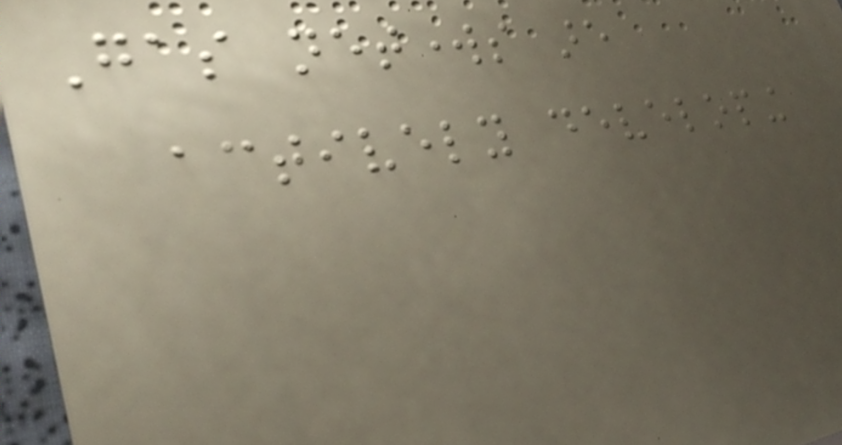Gas networks are
actively developing
